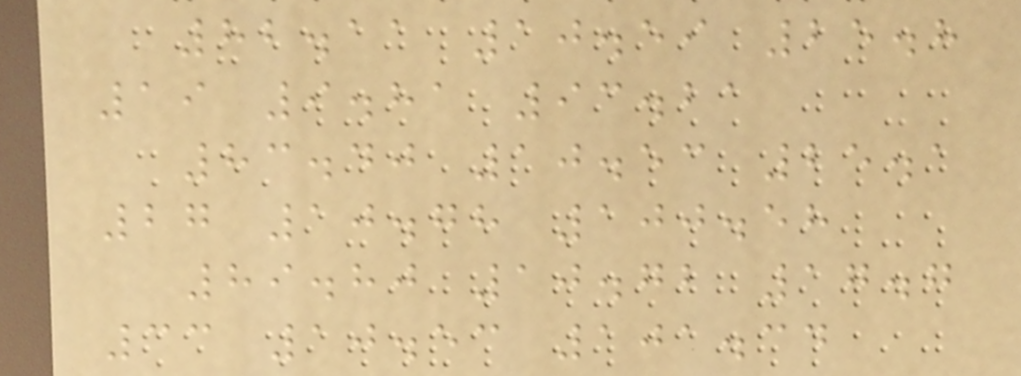82.11 10.59 25.8
19 9.81 93.21
83.40 10.53 25.1
27 10.78 100.58
89.80 10.72 17.7
33 10.53 101.34
